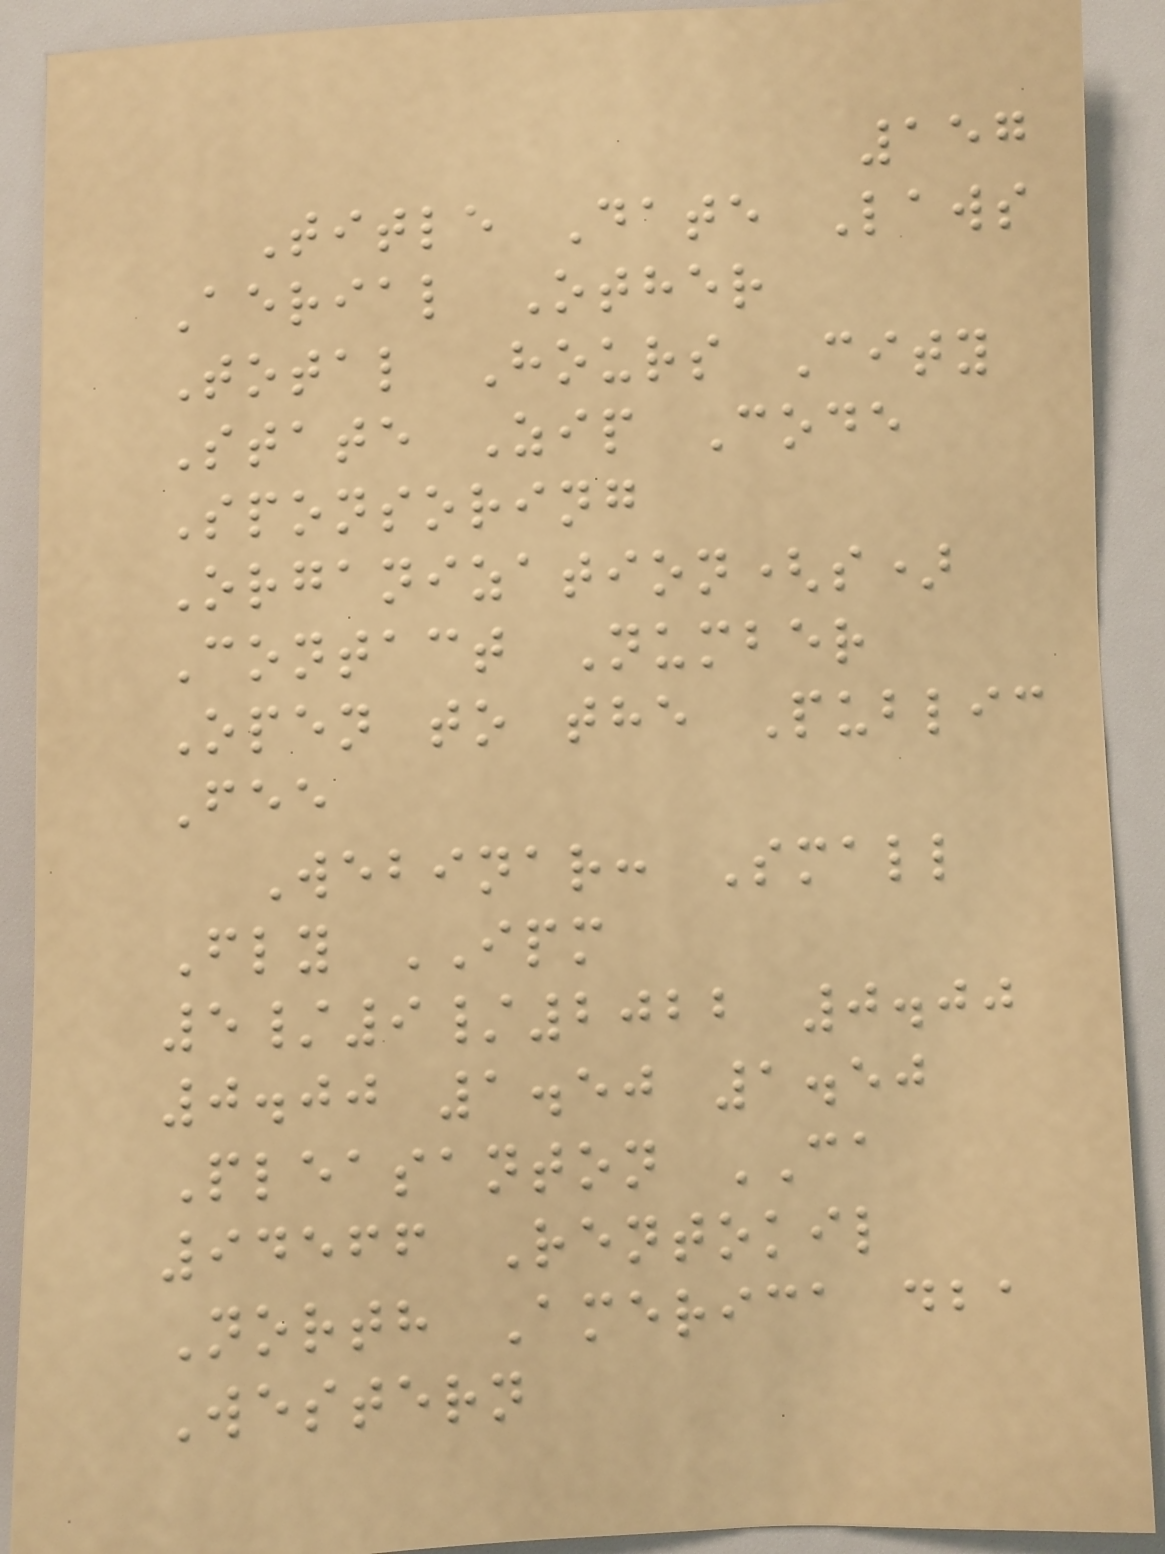157
Title Date Laws
Aerial Other
Total Hours City
State Zip Code
Sponsoring
Organization(s)
Contact Number
Open to the Public
Fee
Webinar: Small
Fly IPM
5/9/2022 0.00
0.00 1.50 1.50
Pleasanton CA
94566 Rentokil
North America dba
Western
